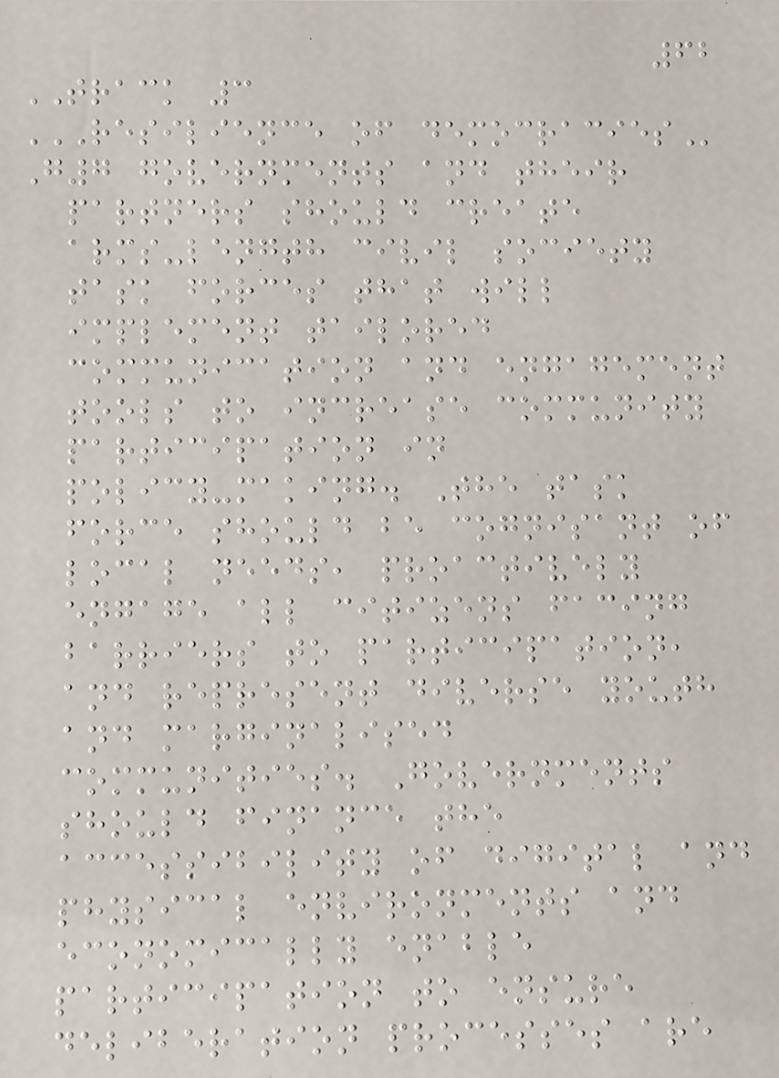62
TRACK 3
RESILIENCE OF DEMOCRACIES
G7 governments and their
partners should create
arms-length civil society
task forces that will
implement tailored
communication and engagement
tools to increase community
participation in
policy-making. The task
force should be cognisant of
local needs, proactively
engage all citizens facing
barriers to participation,
and represent diverse youth
and marginalised
communities. Governments
should finance the
accessibility of digital and
physical environments and
economically enable
participation to ensure
deliberation processes are
